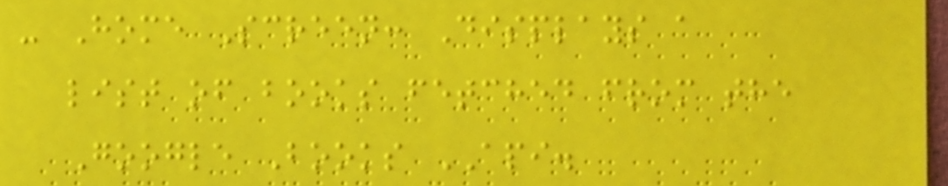- Home Screen: Displays a
list of books fetched from the
Google Books API.
